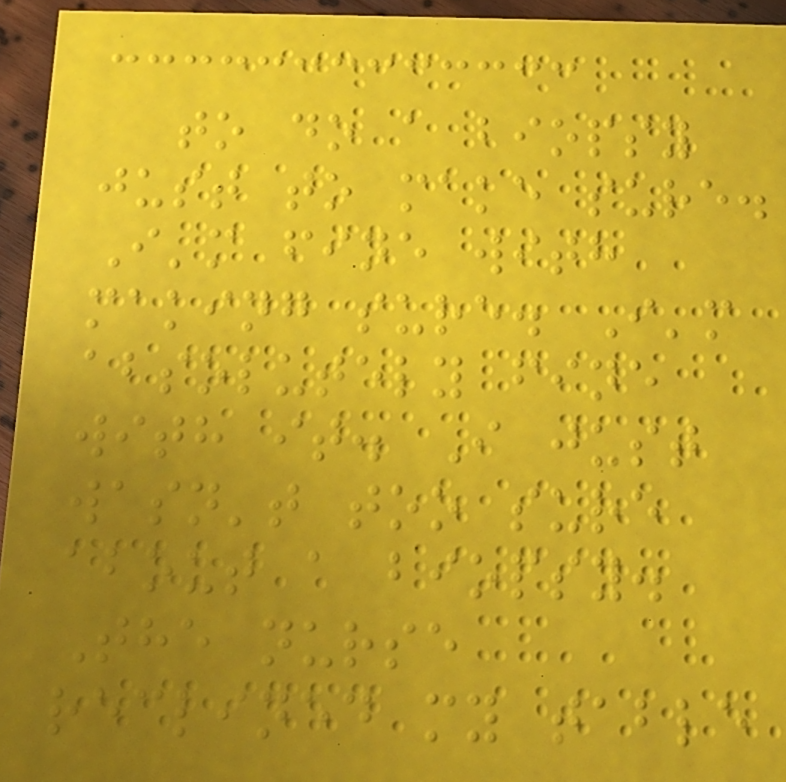to do a biopsy
just to make sure.
I'm fine with
making sure. I'm
absolutely fine
with it. I just
wasn't too sure
about a biopsy.
The nurse
reclined my table
